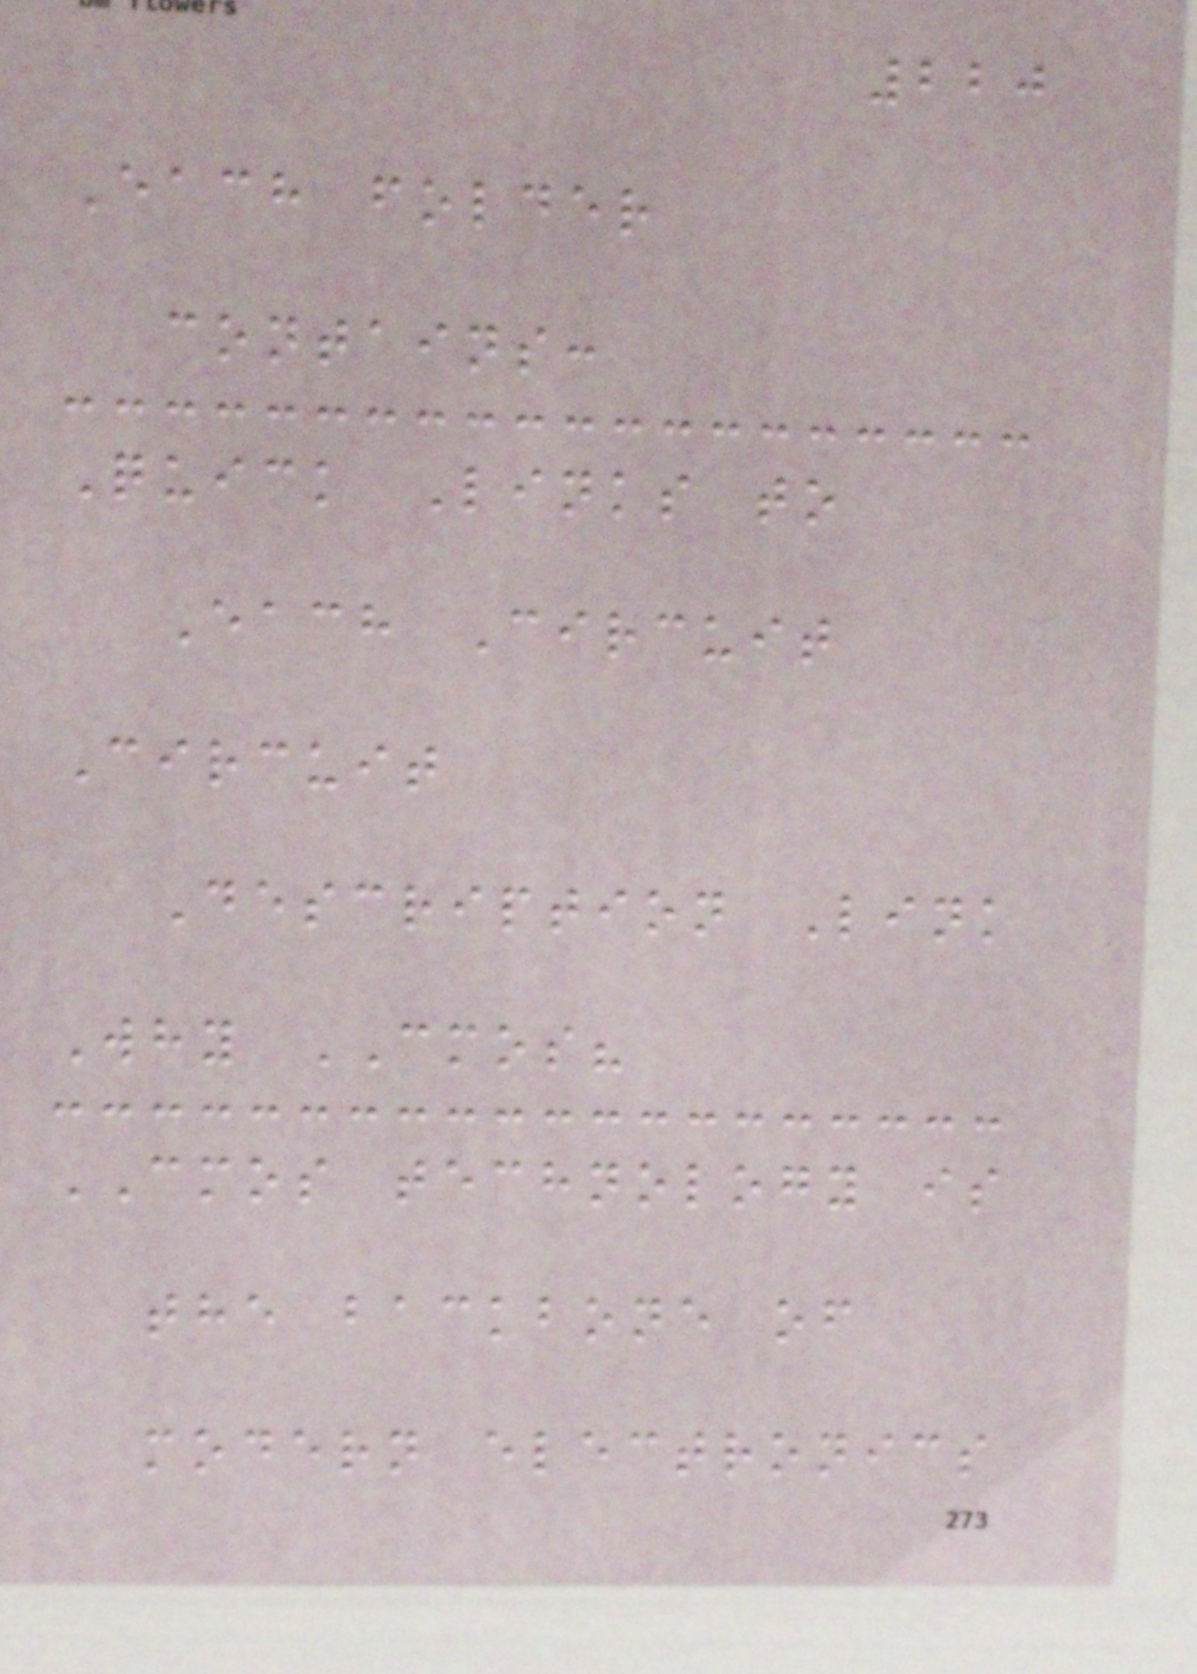220
Each folder
contains:
Quick Links to
Each Circuit
Circuit
Description Link
Why CMOS?
CMOS technology is
the backbone of
modern electronics
